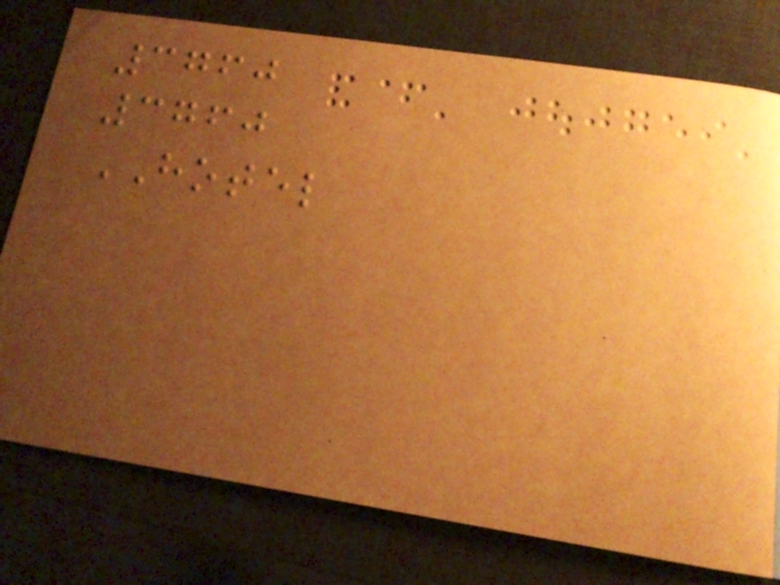3760
3760
HOTEL
